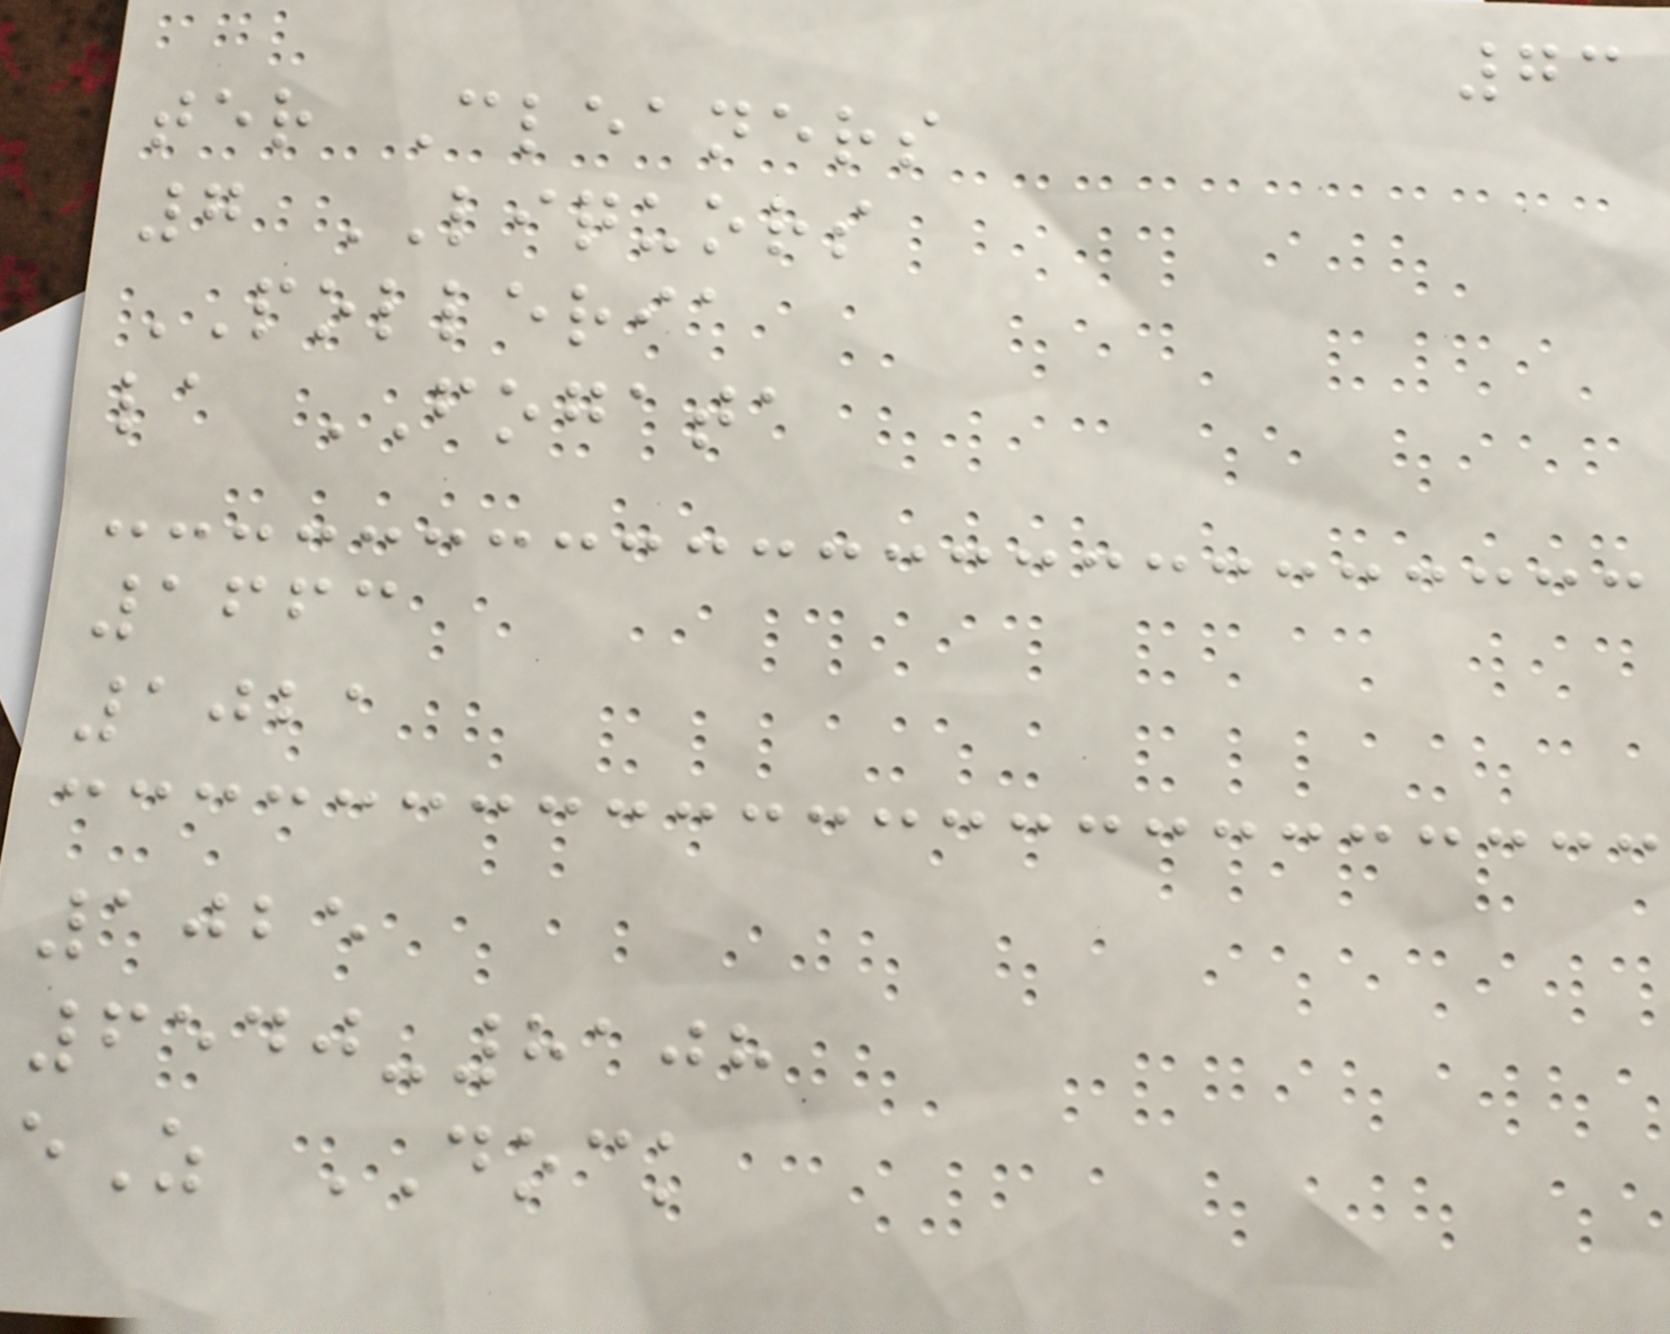73
ter Cleaners
7 LIQUORS
POLLERIA
la FOGATA
1663
1021
1025
6540-8108
eZ DOCK
